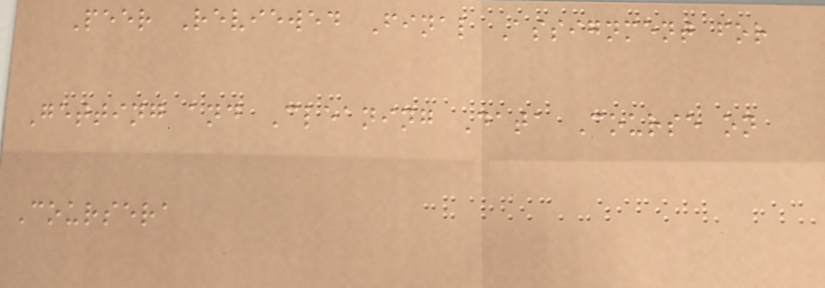Peer Reviewed Final Assignment for
Getting and Cleaning Data Course on
Coursera
